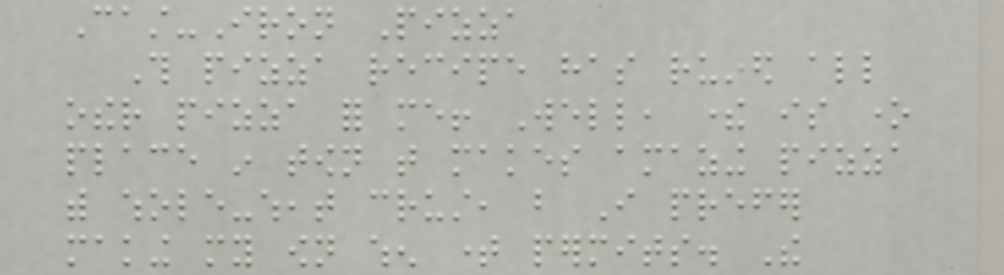Cast-Iron Pizza
This pizza recipe has ruined all
other pizza for me! Well, there is one
place in town that makes amazing pizza
with whole-wheat crust, but I prefer
making my own when time permits. The
